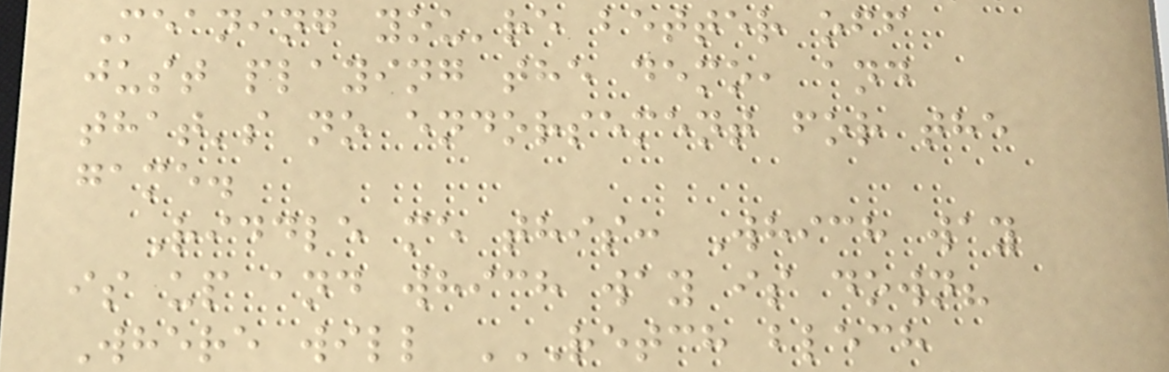Meaning you're better off
just playing the demo, and
that's no endorsement for the
game.
Riddle me this: Which way
is up and which way is down?
Where will RETCH BLECH
